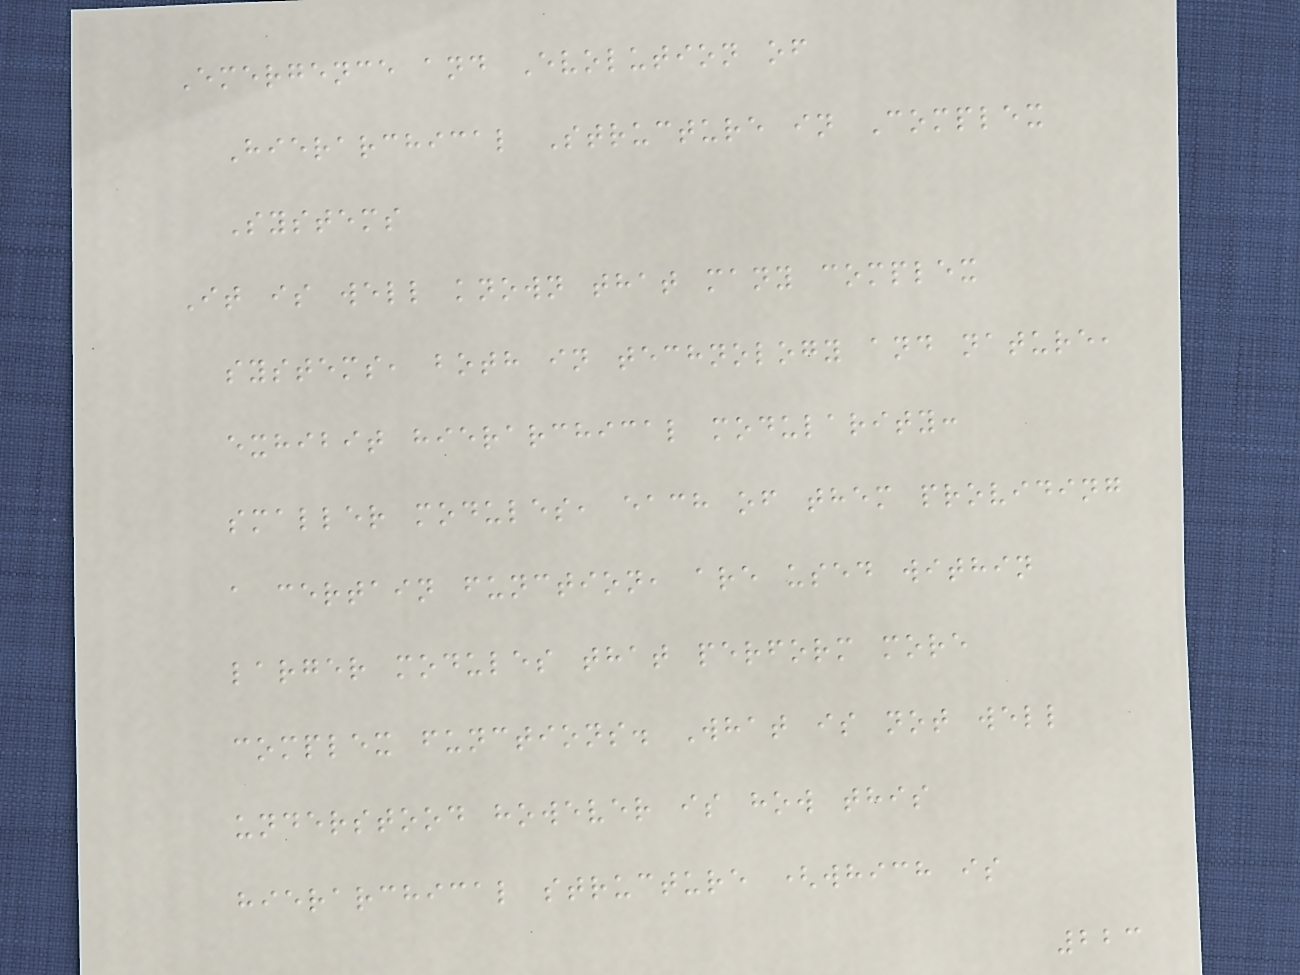Emergence and Evolution of
Hierarchical Structure in Complex
Systems
It is well known that many complex
systems, both in technology and nature,
exhibit hierarchical modularity:
smaller modules, each of them providing
a certain function, are used within
larger modules that perform more
complex functions. What is not well
understood however is how this
hierarchical structure (which is
223
